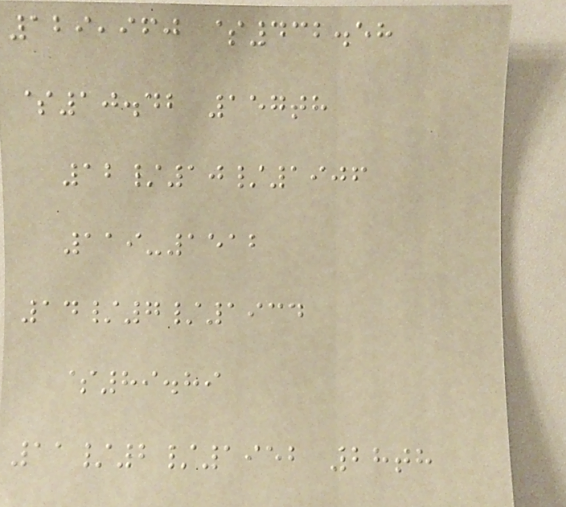129,960 $432.58
$10.42 157th
12/10/1906
119-1512
14/7/1934
$89.89
11/2/1952 28th
